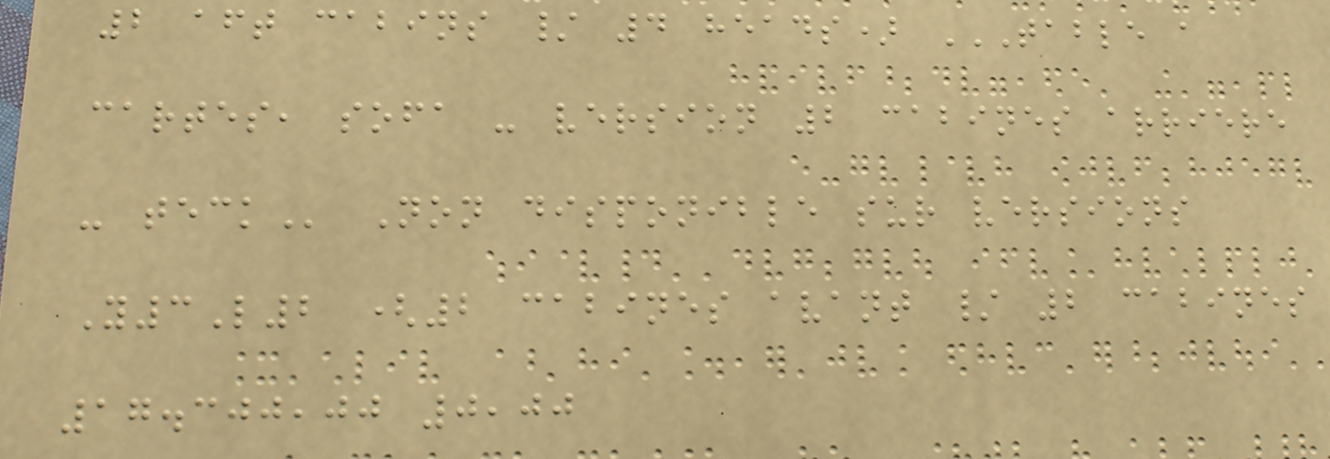2 aft cabins / 4 heads) TABLE A
CARTES, SOFA - VERSION 2 CABINES ARRIERE
- TECK Non disponible sur versions
Y3L2 (2 cabines avant / 2 cabines
17.300,00 0,00
